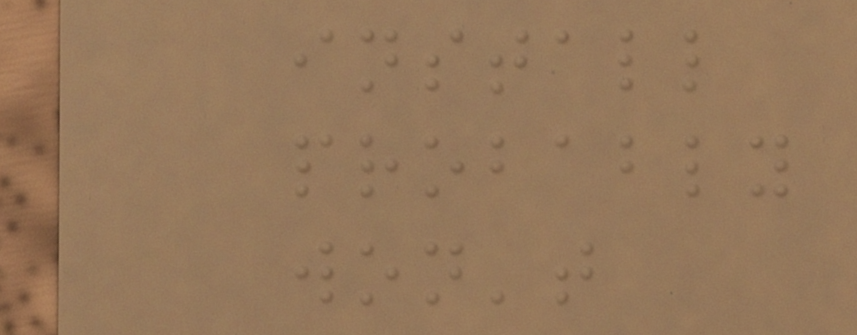install
probably
won't
